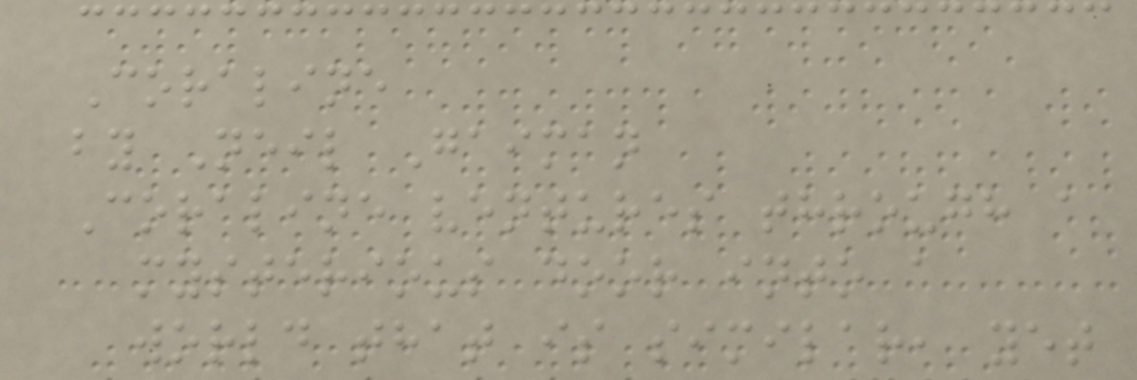Coraline
by Neil Gaiman
Coraline ventures through a
mysterious door into a
world that is similar, yet
